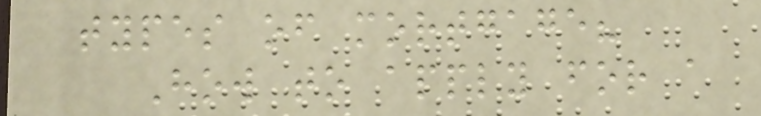types of mortgage?
How to apply for a
